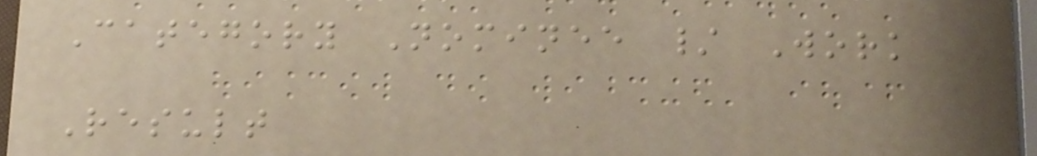Category Nominee / Work
Result
